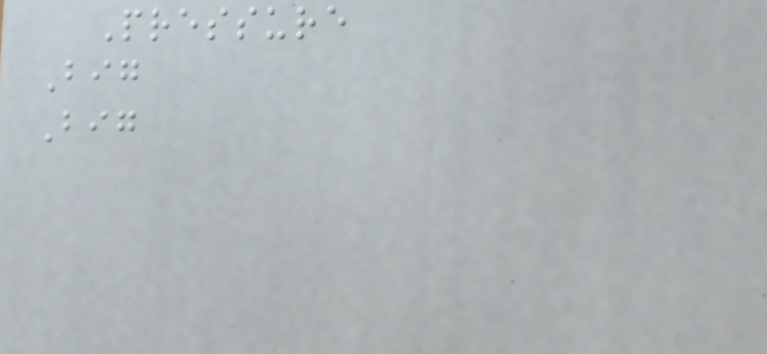Pressure
Big
Big
